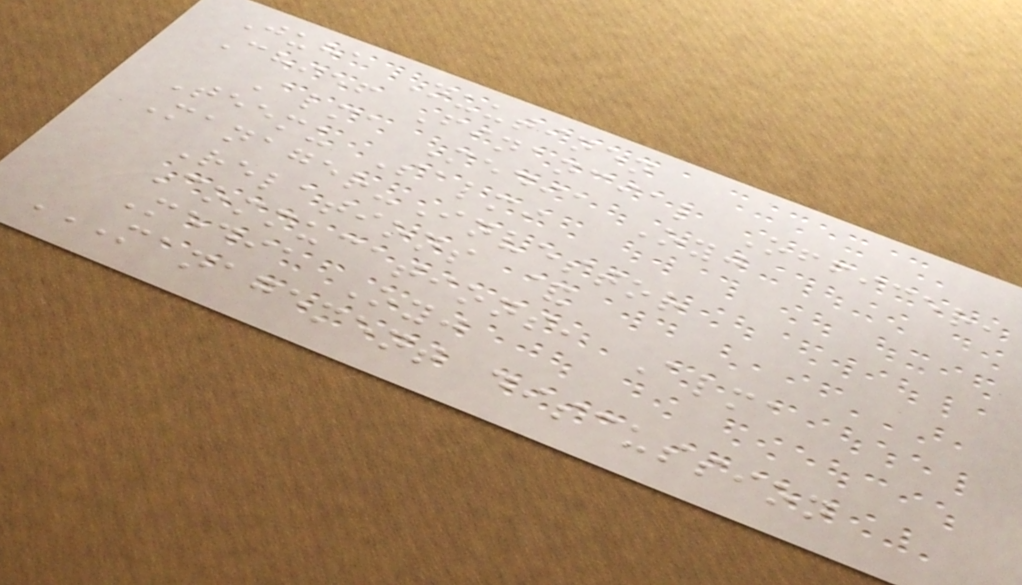Juha Nuutinen
Chief Financial Officer,
Alma Media Oyj
Teemu Salmi
Manager-Investor
Relations &
Commucations, Alma
Media Oyj
MANAGEMENT DISCUSSION
